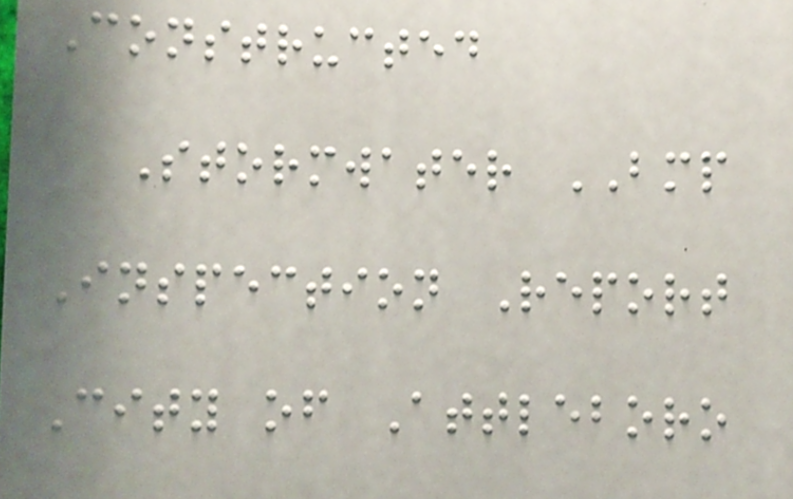Constructed
Stormwater BMP
Inspection Report
City of Attleboro
